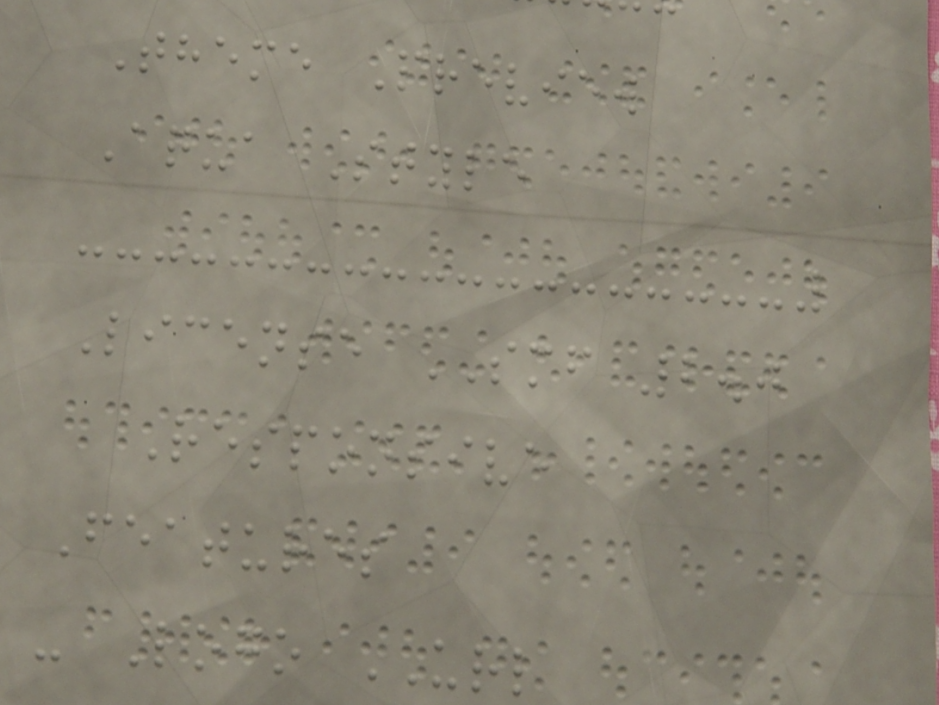Theme Preview
Aqua Style
License SMF 2.0
Responsive
Features
- Logo URL
